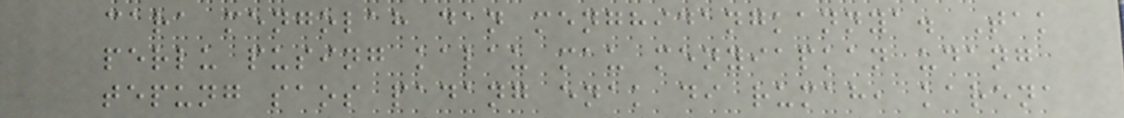cara mengolah dan menghidangkannya. Tak
perlu pusing kalau mau menyiapkan udang
tepung saos padang enak di rumah, karena
